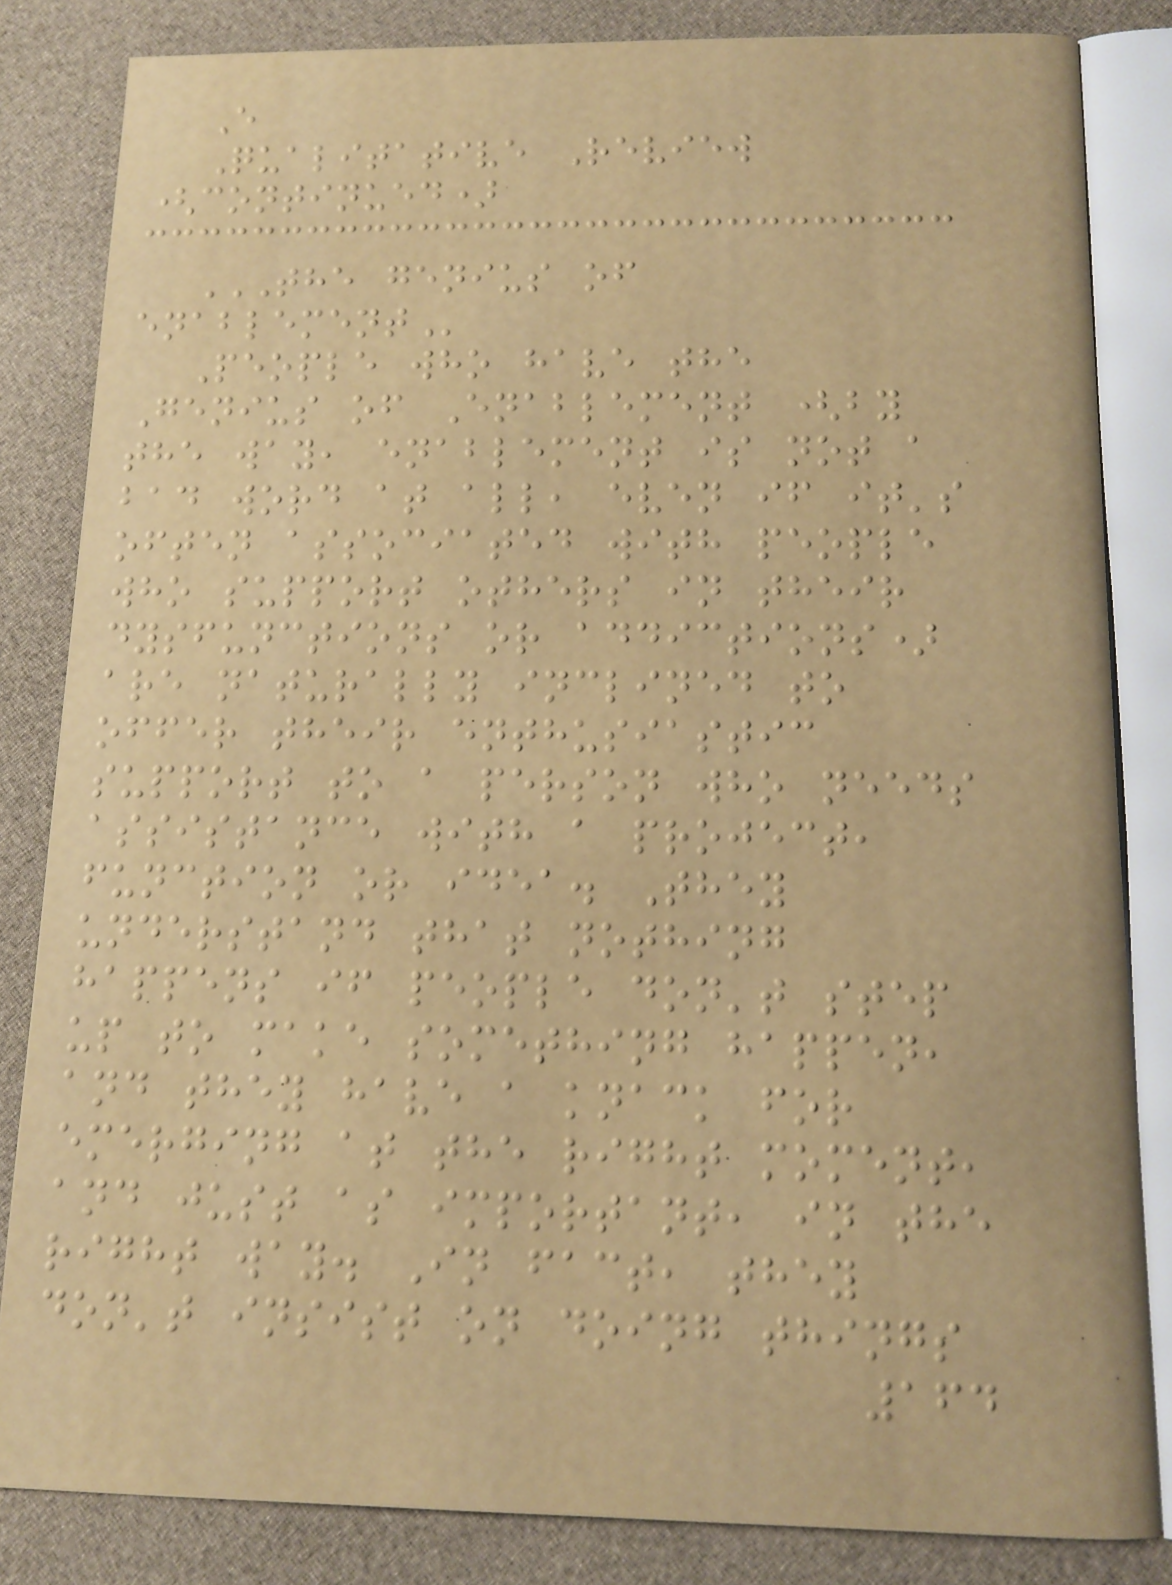E
Qualitative Review
(continued)
THE GENIUS OF
ENABLEMENT
People who have the
Genius of Enablement (by
the way, enablement is not a
bad word at all, even if it's
often associated with people
who support others in their
dysfunctions or addictions)
are naturally inclined to
offer their enthusiastic
support to a person who needs
assistance with a project,
function or idea. They
understand that nothing
happens if people don't step
up to make something happen,
and they have a knack for
emerging at the right moment,
and just as important, in the
right way. In fact, they
don't insist on doing things
164
